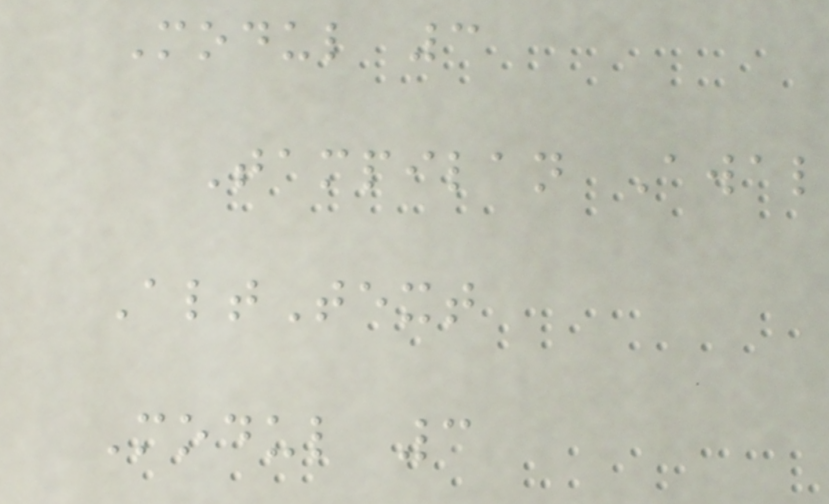Modul 3
Tampilan Awal
AltText
Modul 3
